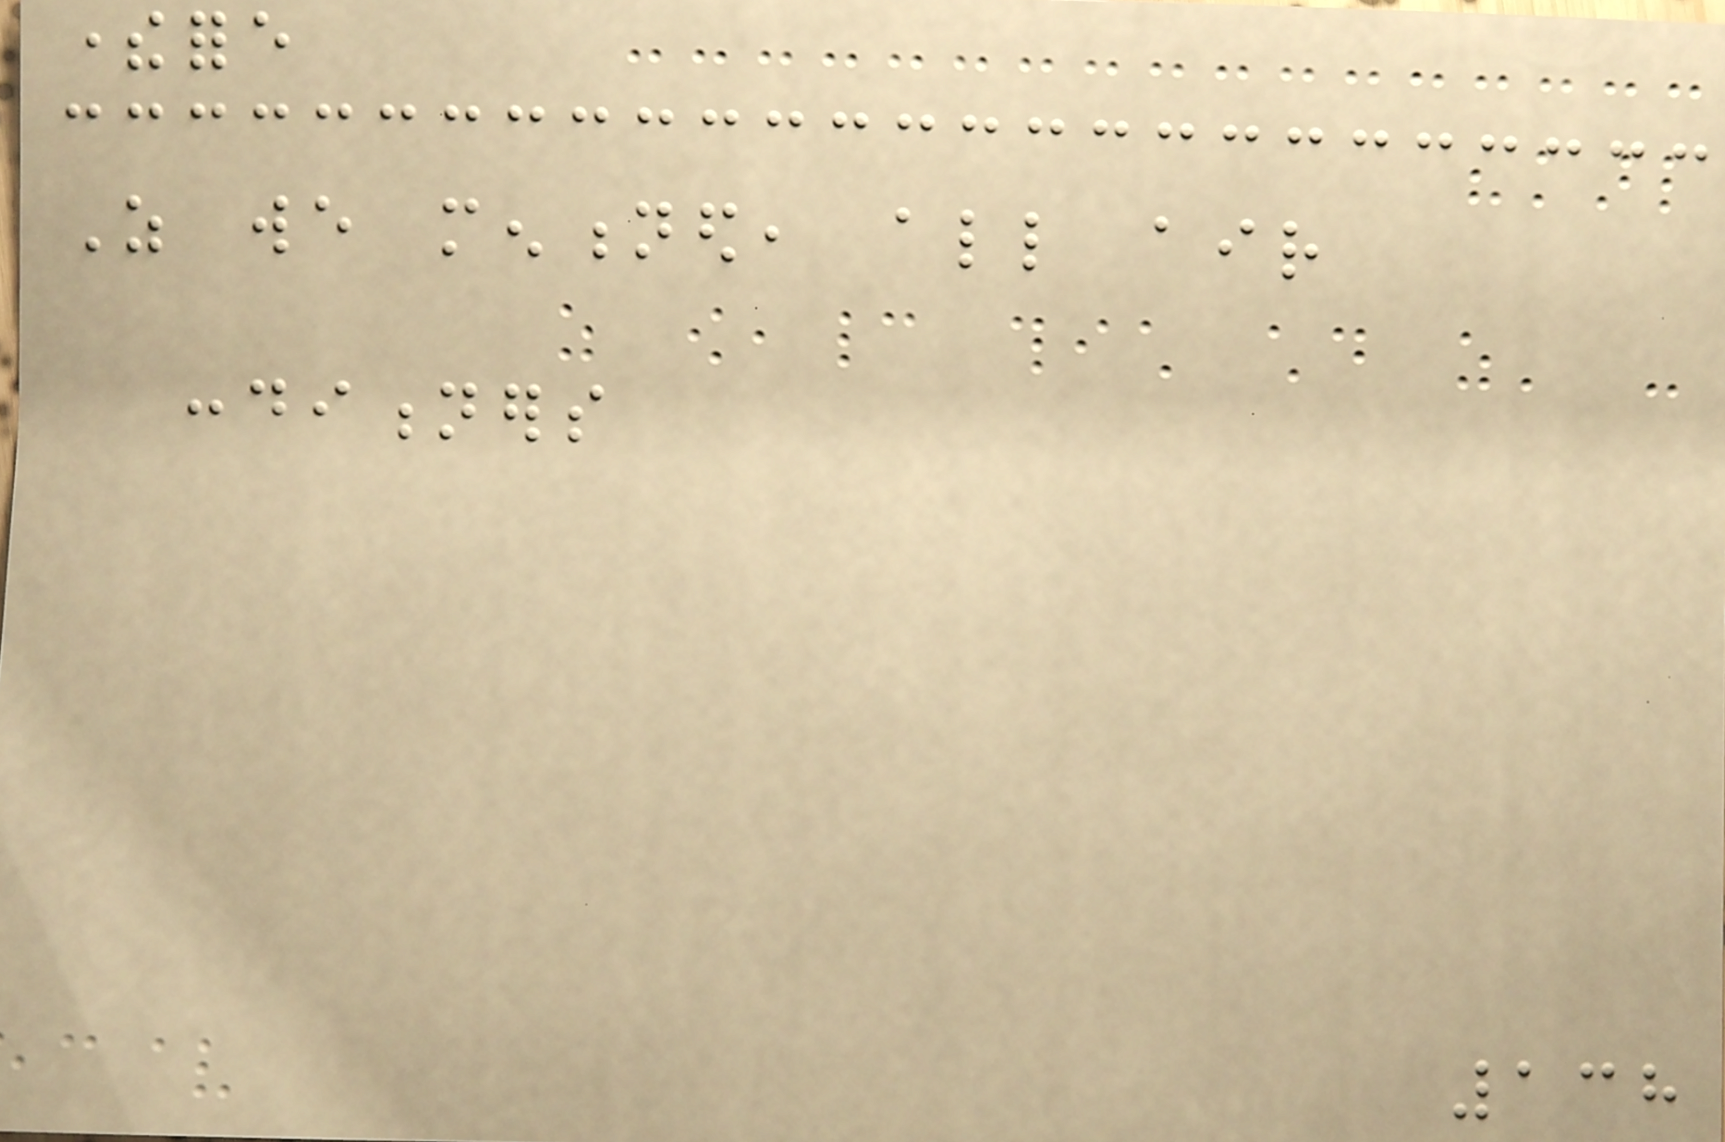therefore
As we mentioned, all air
conditioners
138
